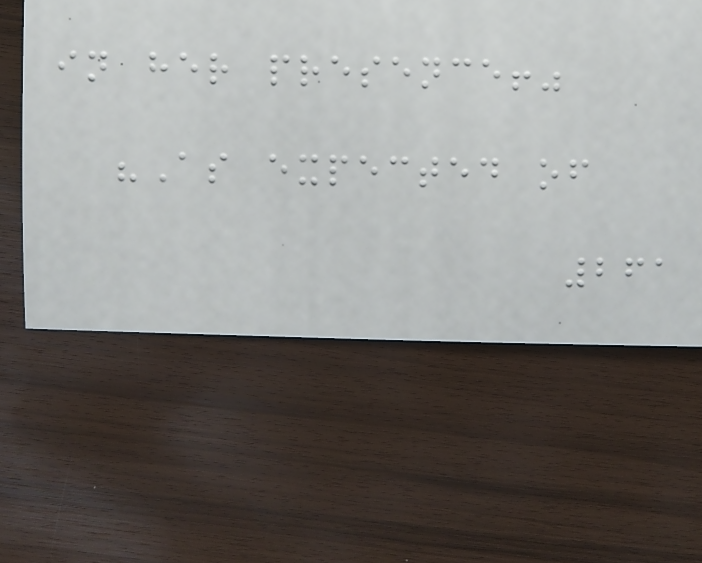in her presence!"
"As expected of
261
